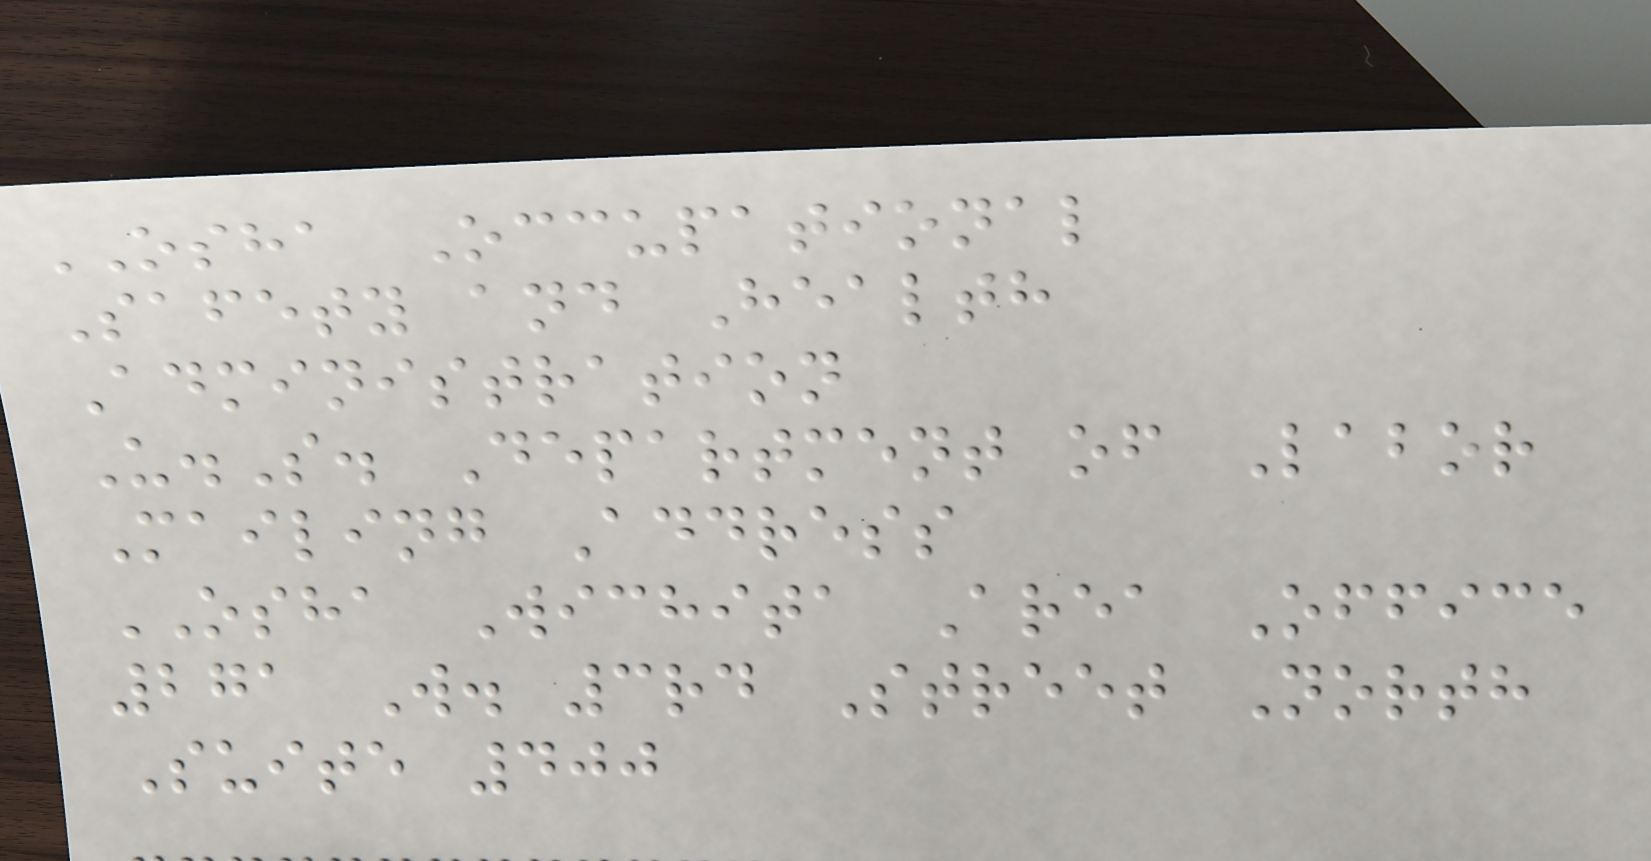OSHA Occupational
Safety and Health
Administration
U.S. Department of Labor
Mailing Address
OSHA Wichita Area Office
271 W. 3rd Street North
Suite 400
